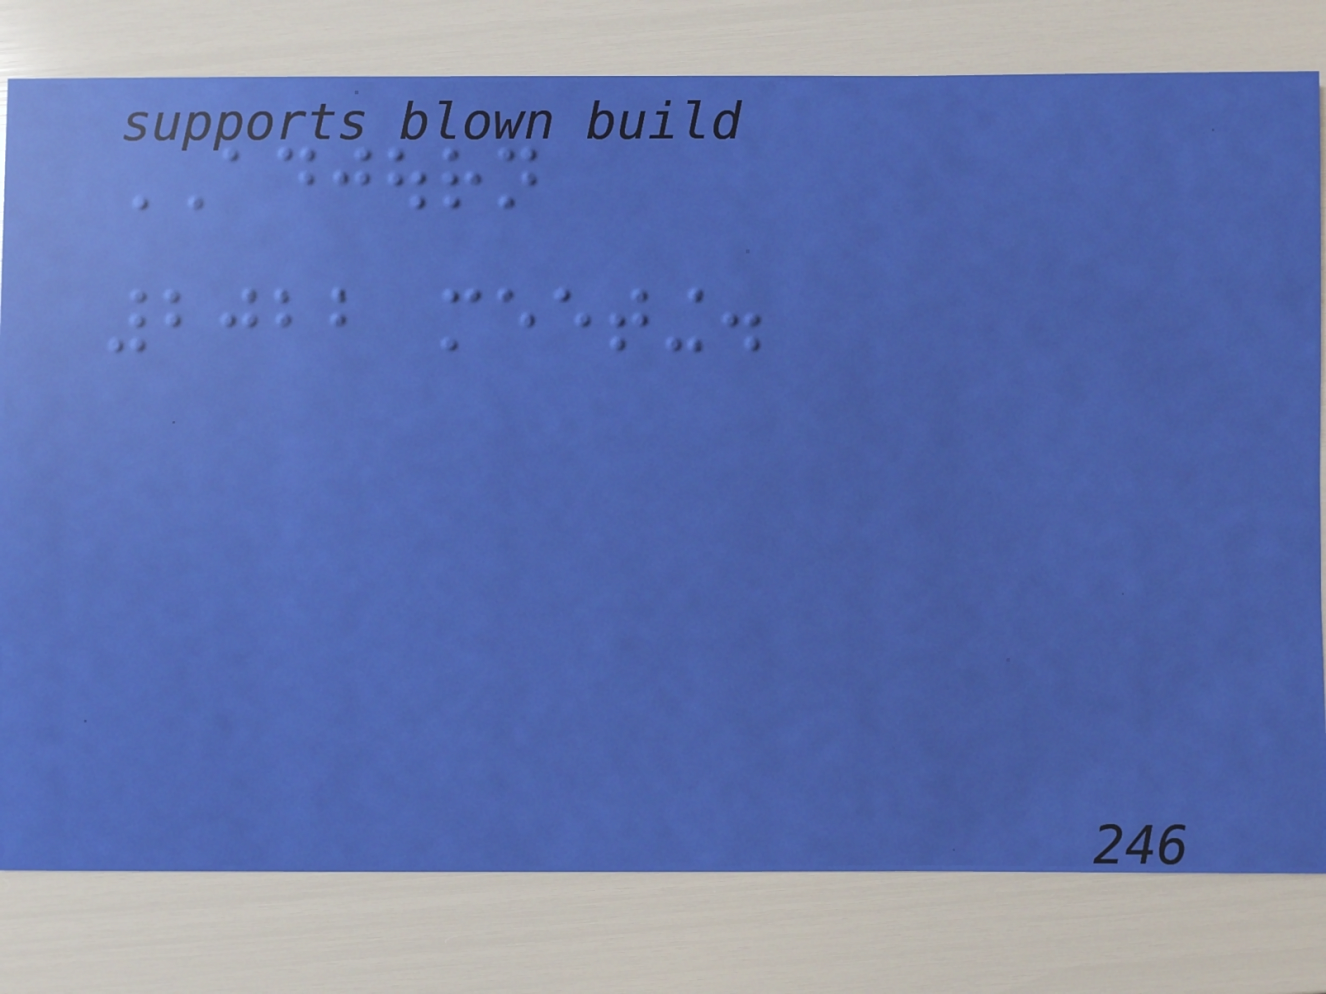ADJOURN
2022 meeting.
